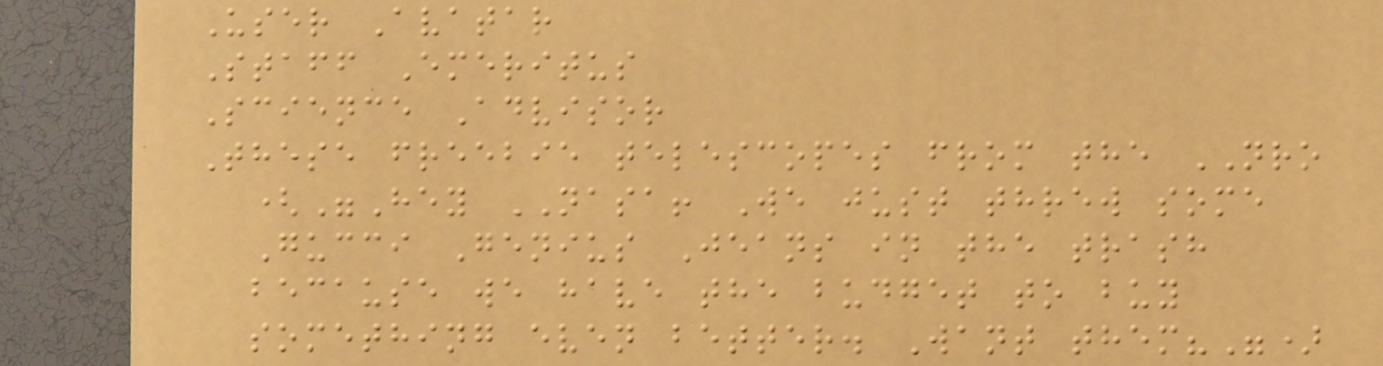User Avatar
Staff Emeritus
Science Advisor
These freebie telescopes from the NRO
("Hey NASA! We just threw some
Gucci Genius Jeans in the trash
because we have the budget to buy
something even better. Want them?")
